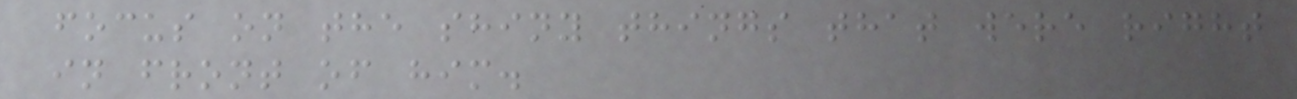focus on the shiny things that were right
in front of him.
